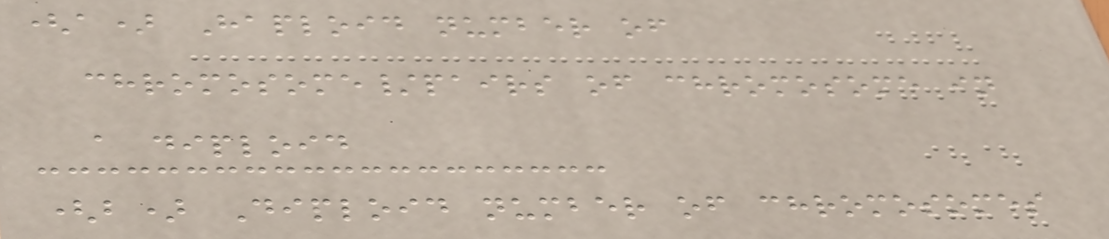(a) Haploid number of
chromosome/pairs of chromosome in
a diploid
(b) Diploid number of chromosomes
